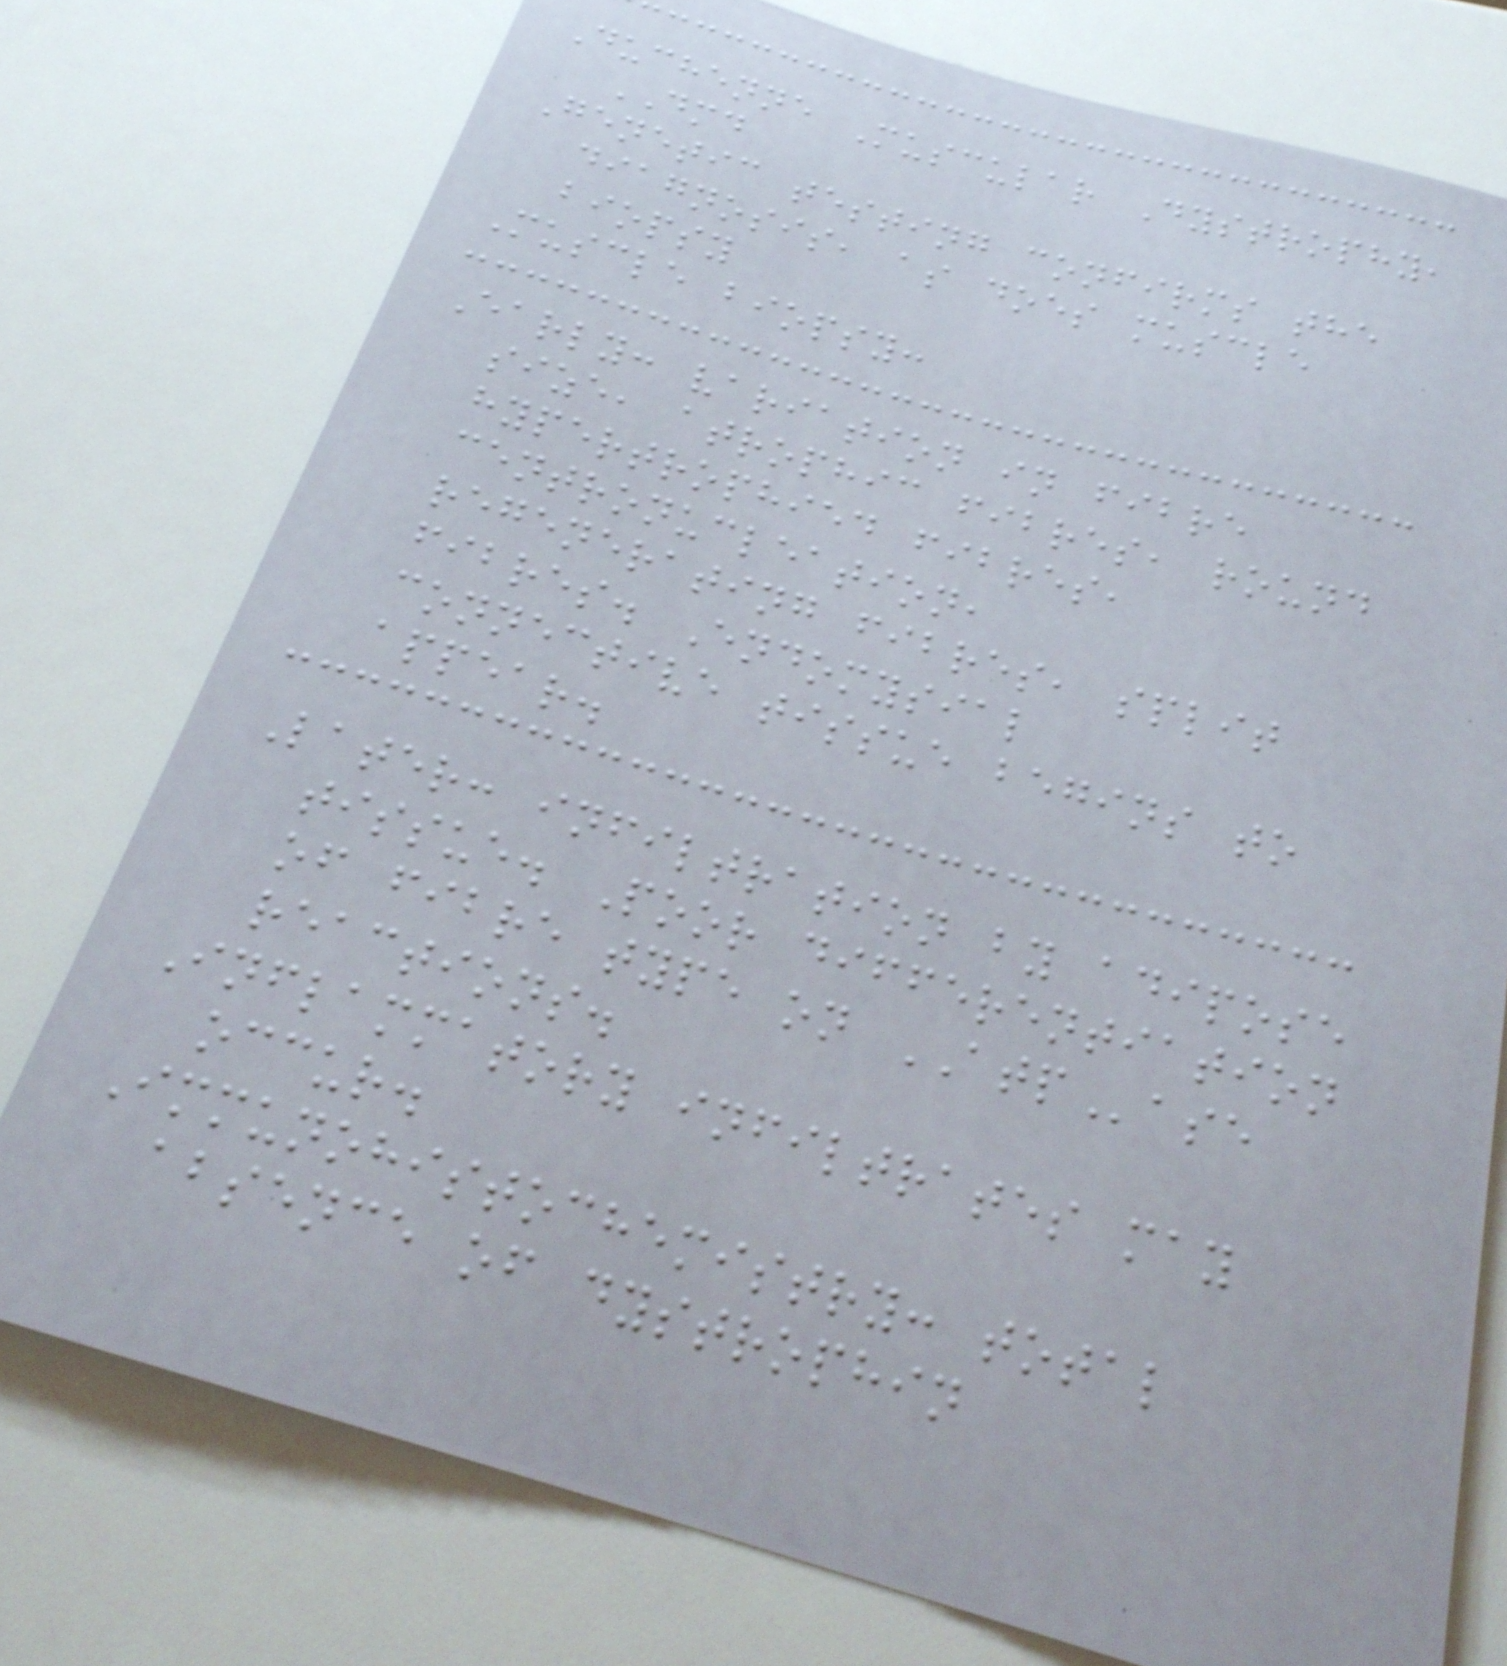Duchenne Muscular Dystrophy,
DMD
Genetic testing confirms the
diagnosis, as does muscle
biopsy
Muscle biopsy:
Early: variation in fibre
size, atrophic fibres, round
hypertrophied fibres,
centronucleation,
regenerating fibres, split
fibres. Endomysial
connective tissue begins to
appear.
Later: infiltration by adipose
tissue. Poor differentiation
of fibre type on ATPase
reactions.
Inflammatory infiltrates may
occur.
Immunohistochemistry: total
absence of dystrophin
